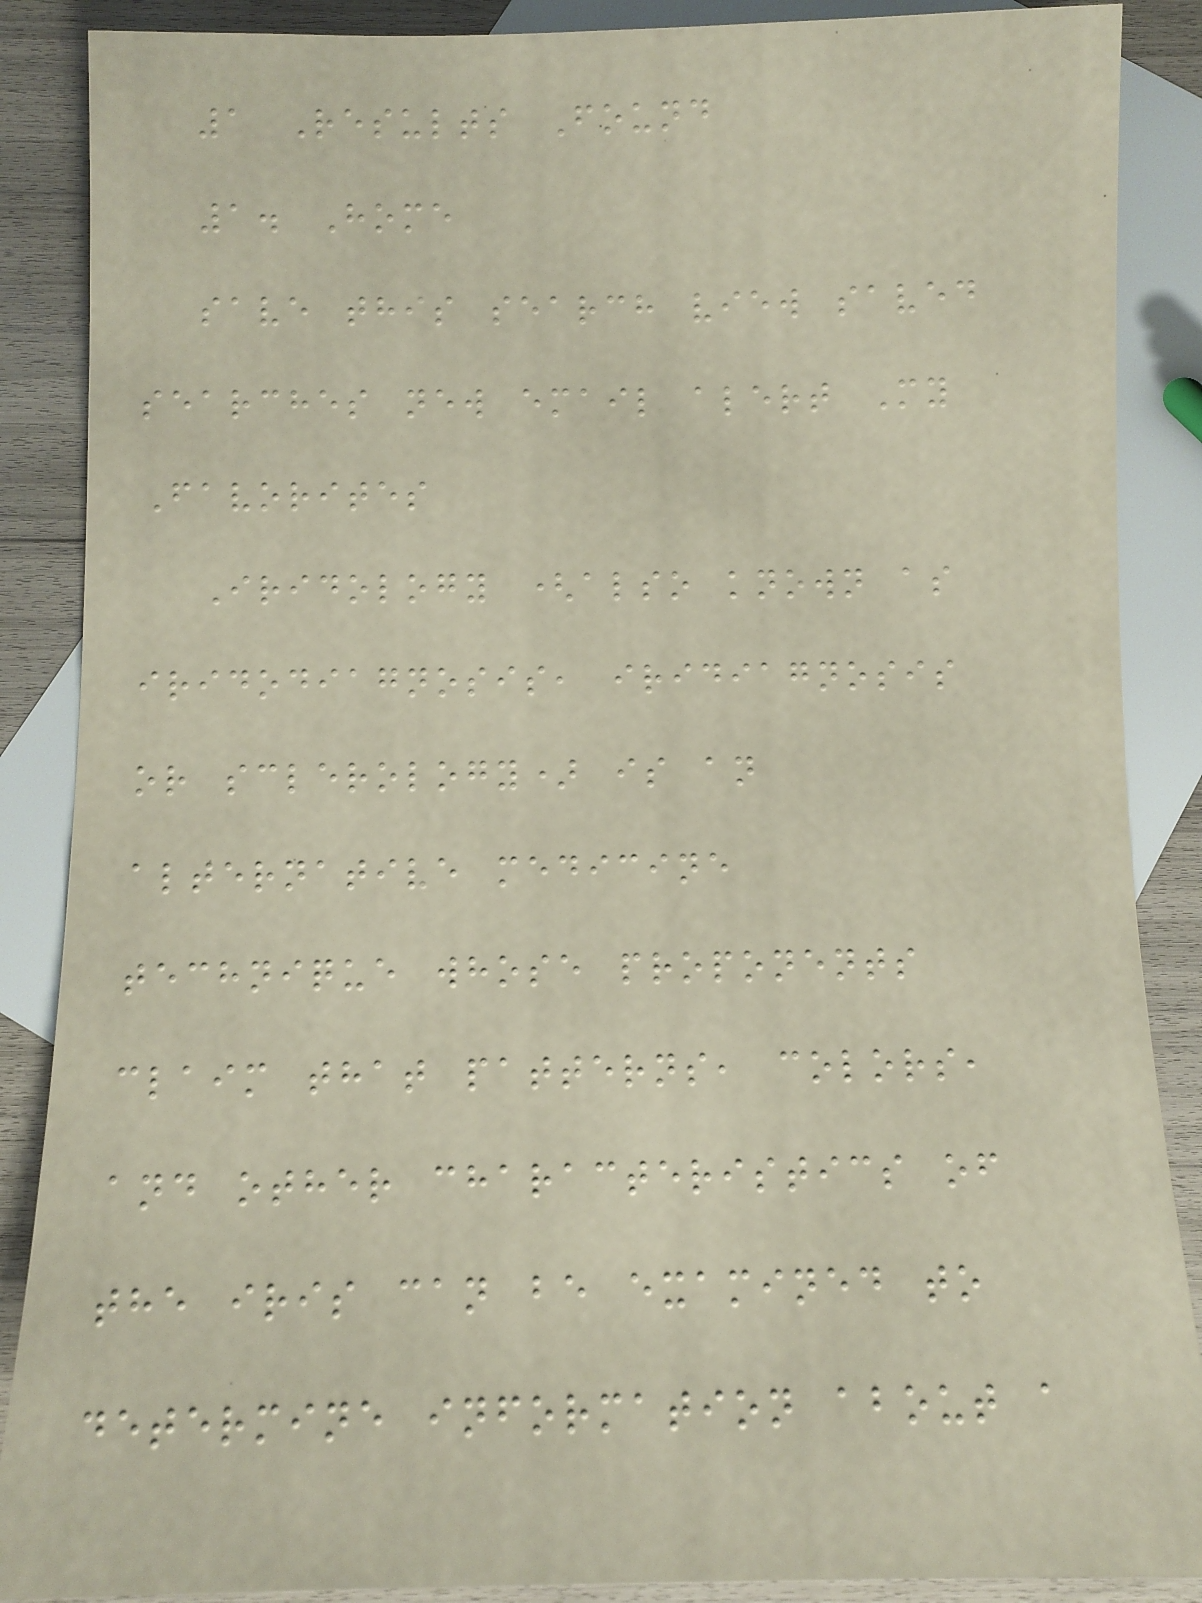1 Results Found
1. Home
save this search view saved
searches new email alert My
Favorites
Iridology (also known as
iridodiagnosis, iridiagnosis
or sclerology) is an
alternative medicine
technique whose proponents
claim that patterns, colors,
and other characteristics of
the iris can be examined to
determine information about a
